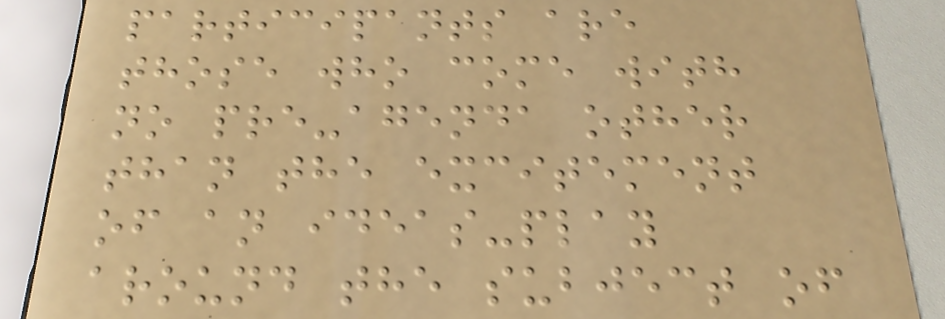participants are
those who come with
no pre-agenda other
than the excitement
of an ideas-play
around the subject of
